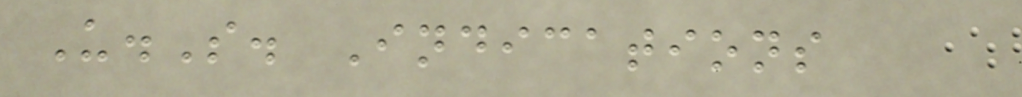U.S. Indications
